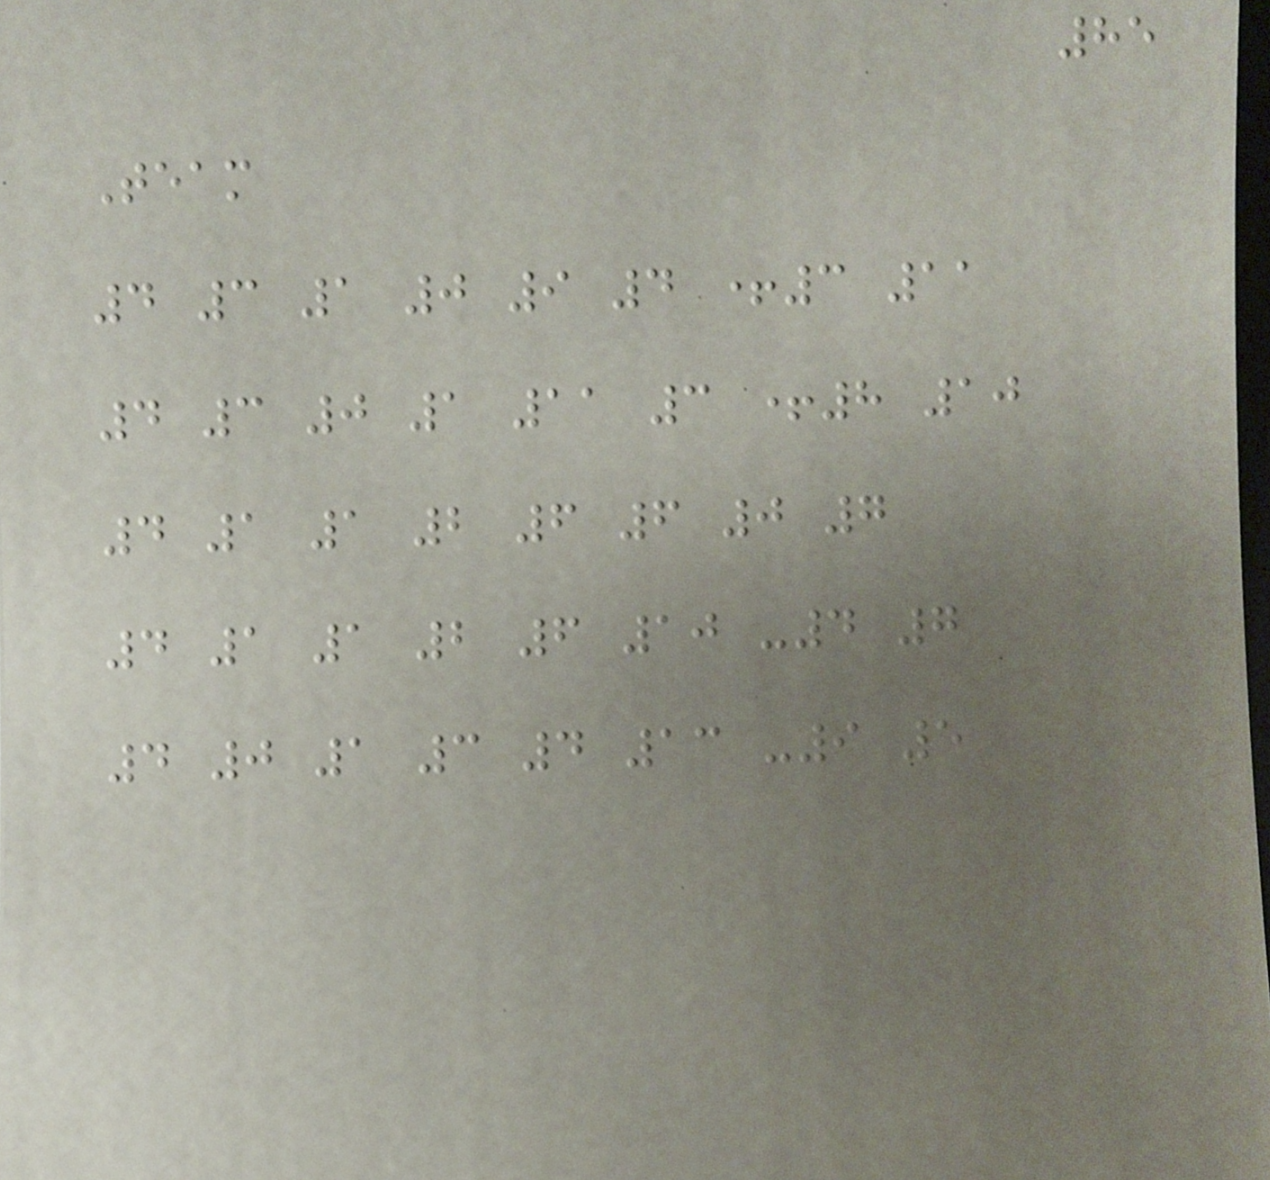85
Team
4 3 1 0 9 4 +3 11
4 3 0 1 11 3 +8 10
4 1 1 2 6 6 0 7
4 1 1 2 6 10 -4 7
4 0 1 3 4 13 -9 5
